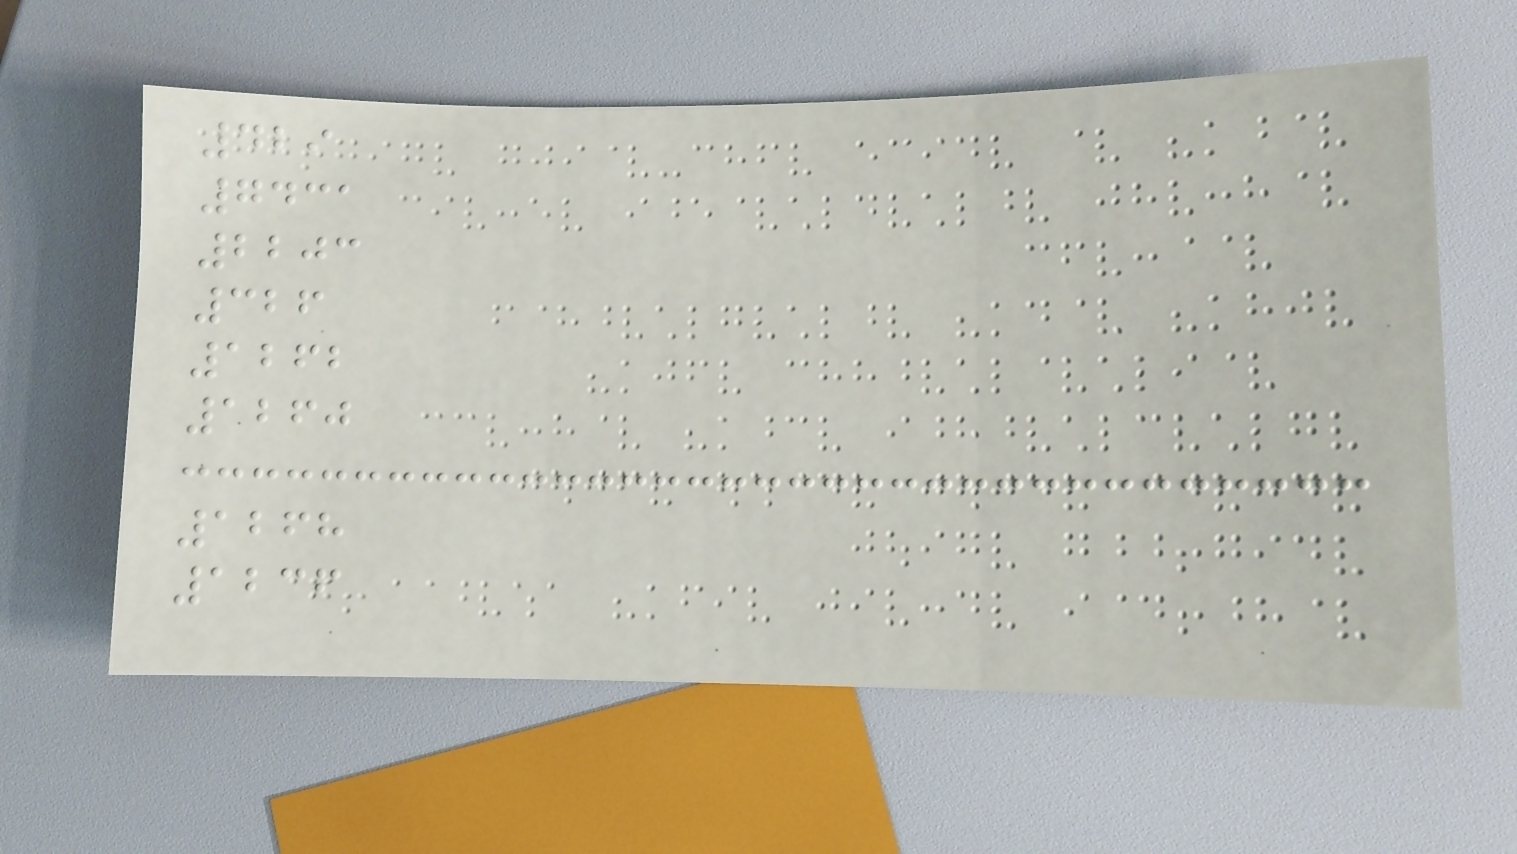429
7431
2203
326
1262
1260
1268
1236
